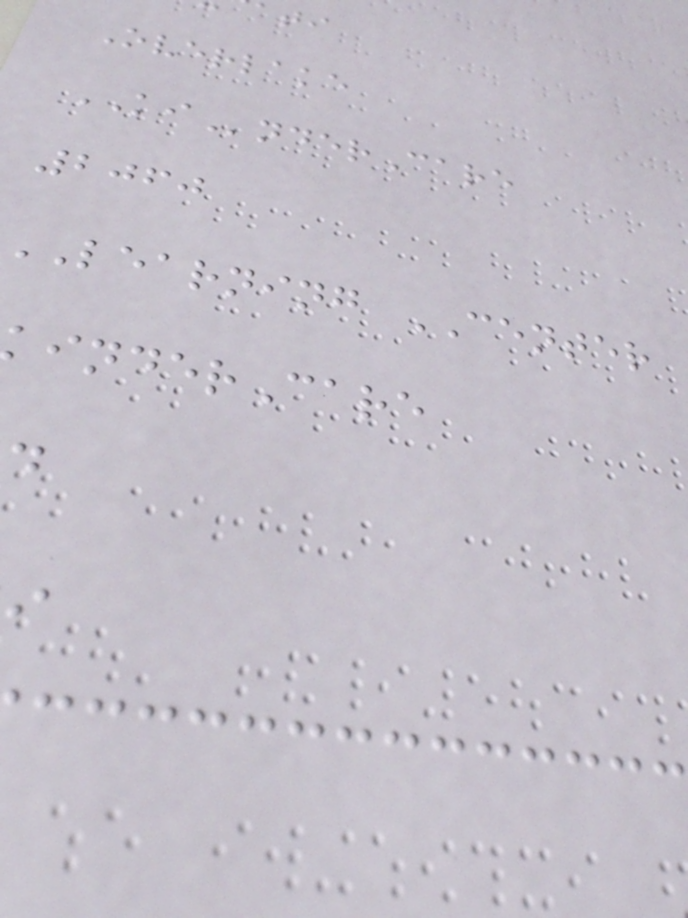Overlake
KInderCare
2060
learning CENTER
inderCare
